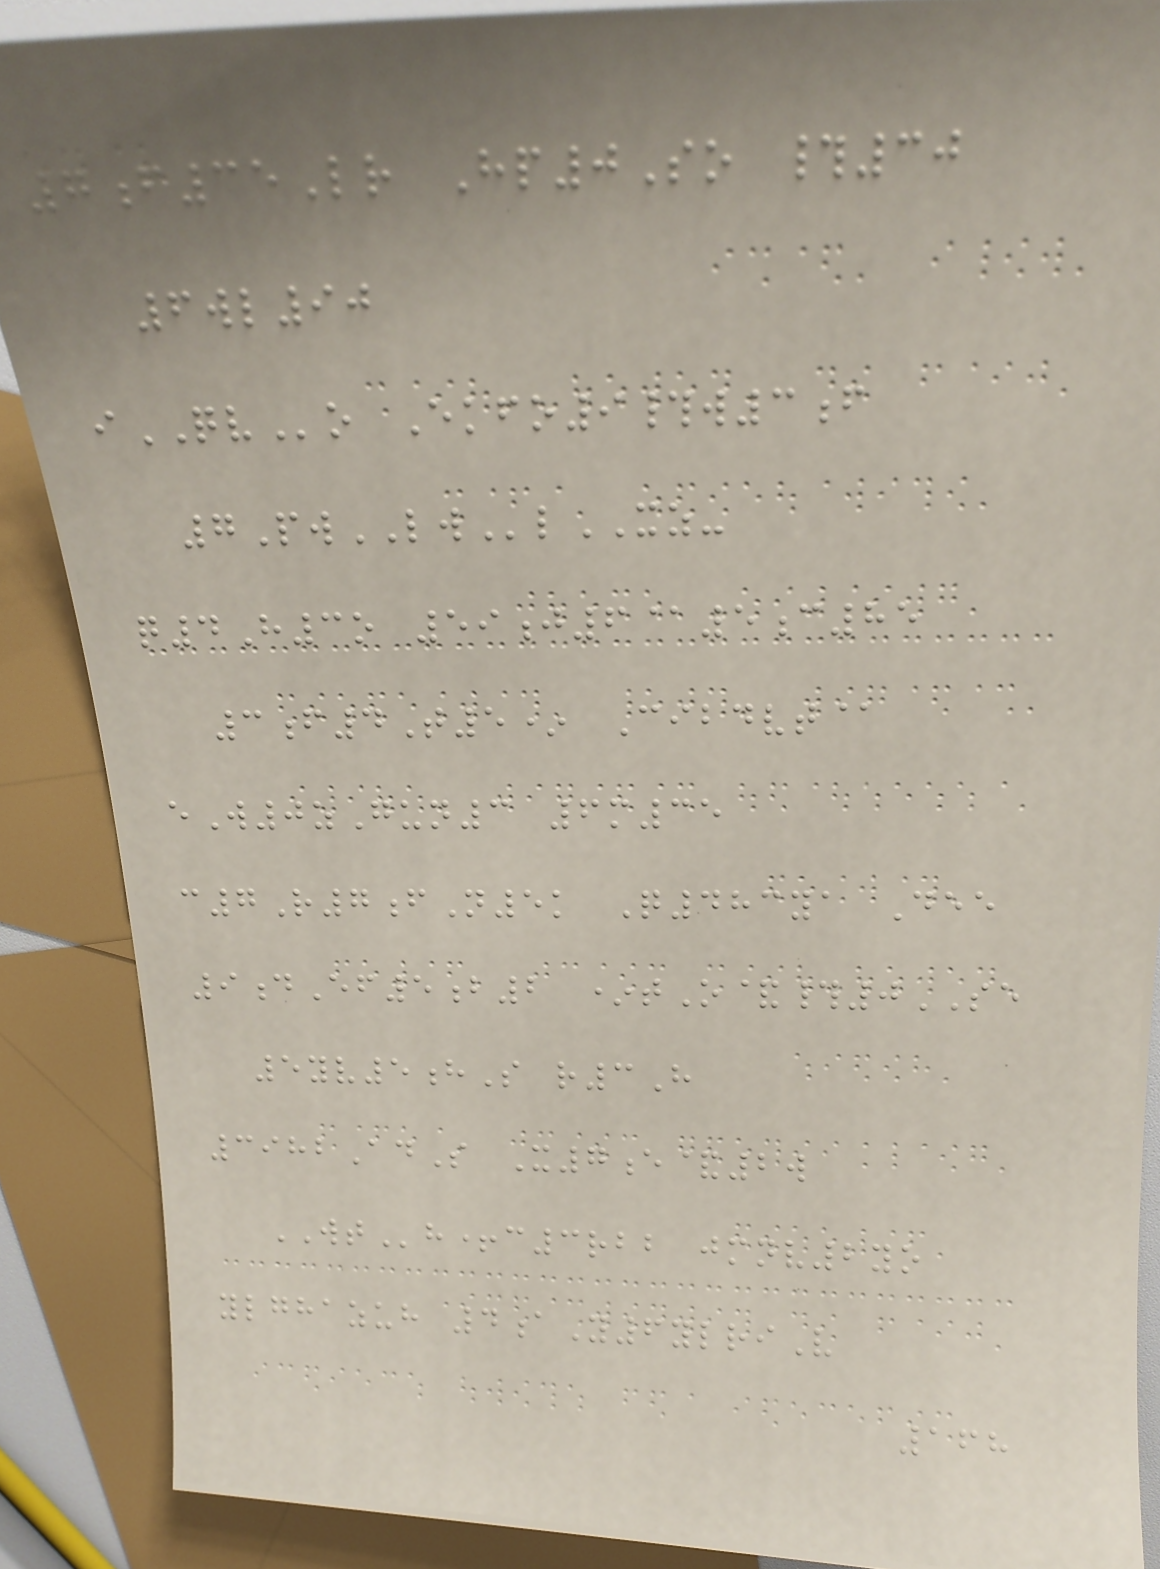7f35Lr Hp0So #30
6wl90
iQVo Ekfo9#w3f
7PwLWlXZ-
q4H3o 59j6@5c85
3f4T5* Cibdvt@
eW0zGun3 6m35
c7R7fN5k Q483ya Dee
9dEf5b2 *tO&#0SE
5yv5hS r3H
3982AdS X7e&2w
WTh+c3rbb jmnv2yo
ylghazuh 4aY6ylriV
168
